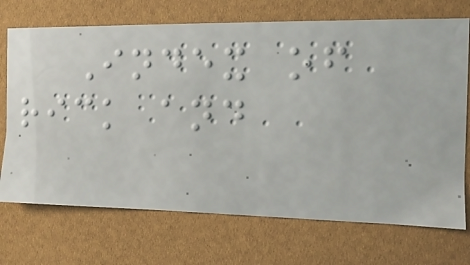Index of
rick and
